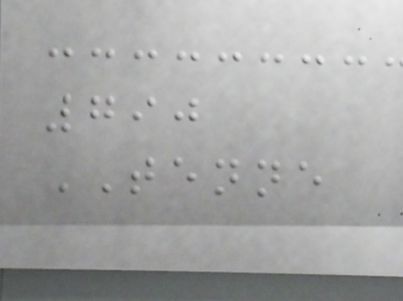790
TENNE
